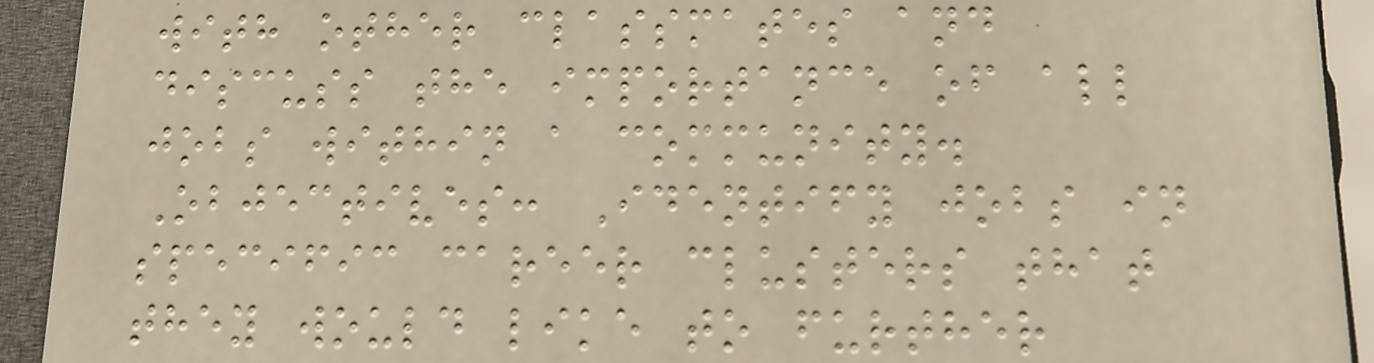with other classmates and
discuss the importance of all
jobs within a community.
Objectives: Identify jobs in
specific career clusters that
they would like to further
